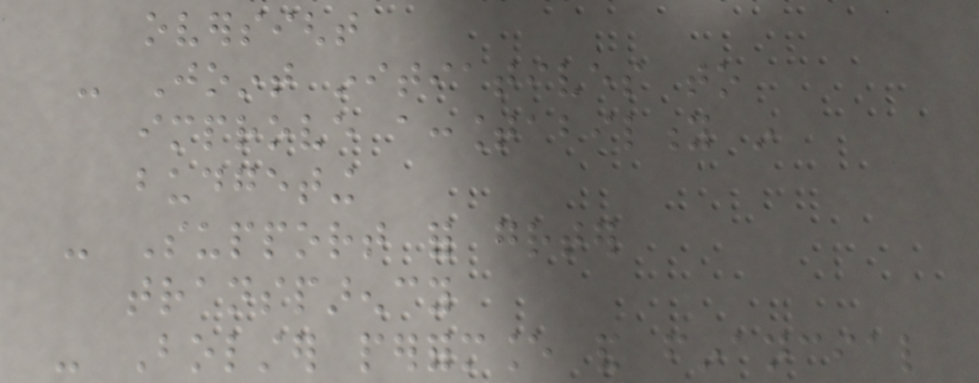oversight
- Joint initiatives to
improve accountability in
budgeting
- Support for greater
transparency
- Bolster performance and financial
